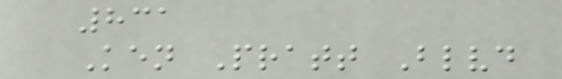831
Ken Pratt Blvd
